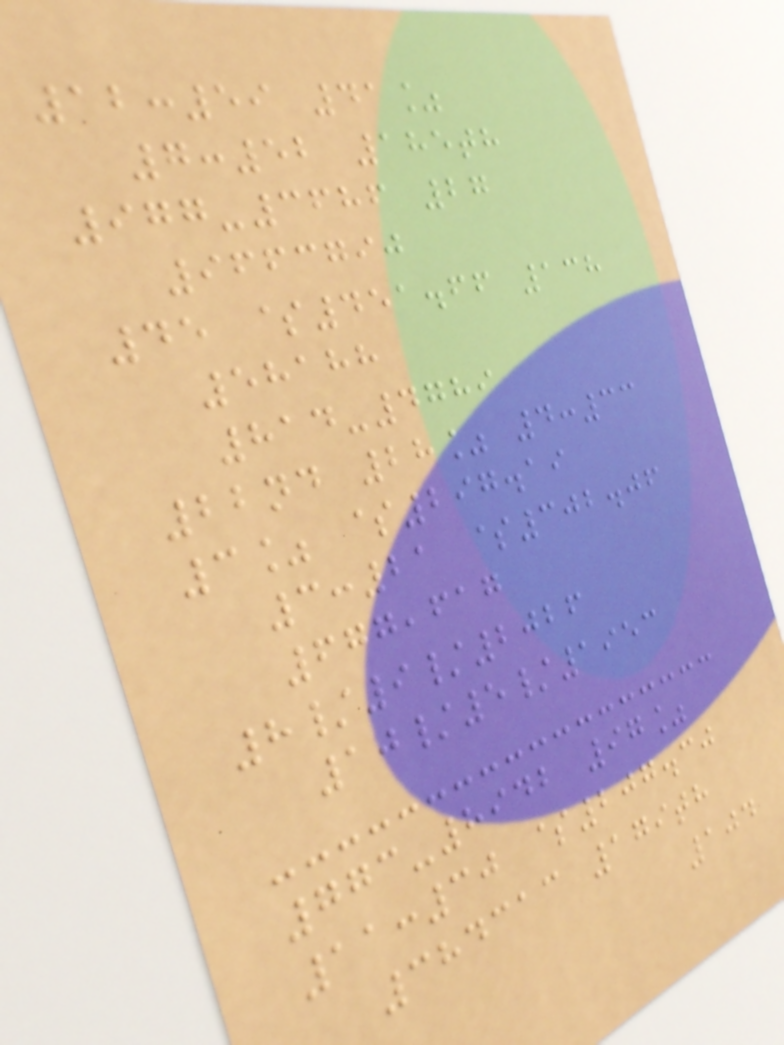12:59 41%
7:52 185th
977-3686 27
9663790
45 $451.66 138
58188
814-4789
22nd 28% 4:33
3% $297.19
3:21 $302.06
677,617
8/9/2026
10/5/1953
773-8942 97%
11:30 $207.30
384313 179th
104
